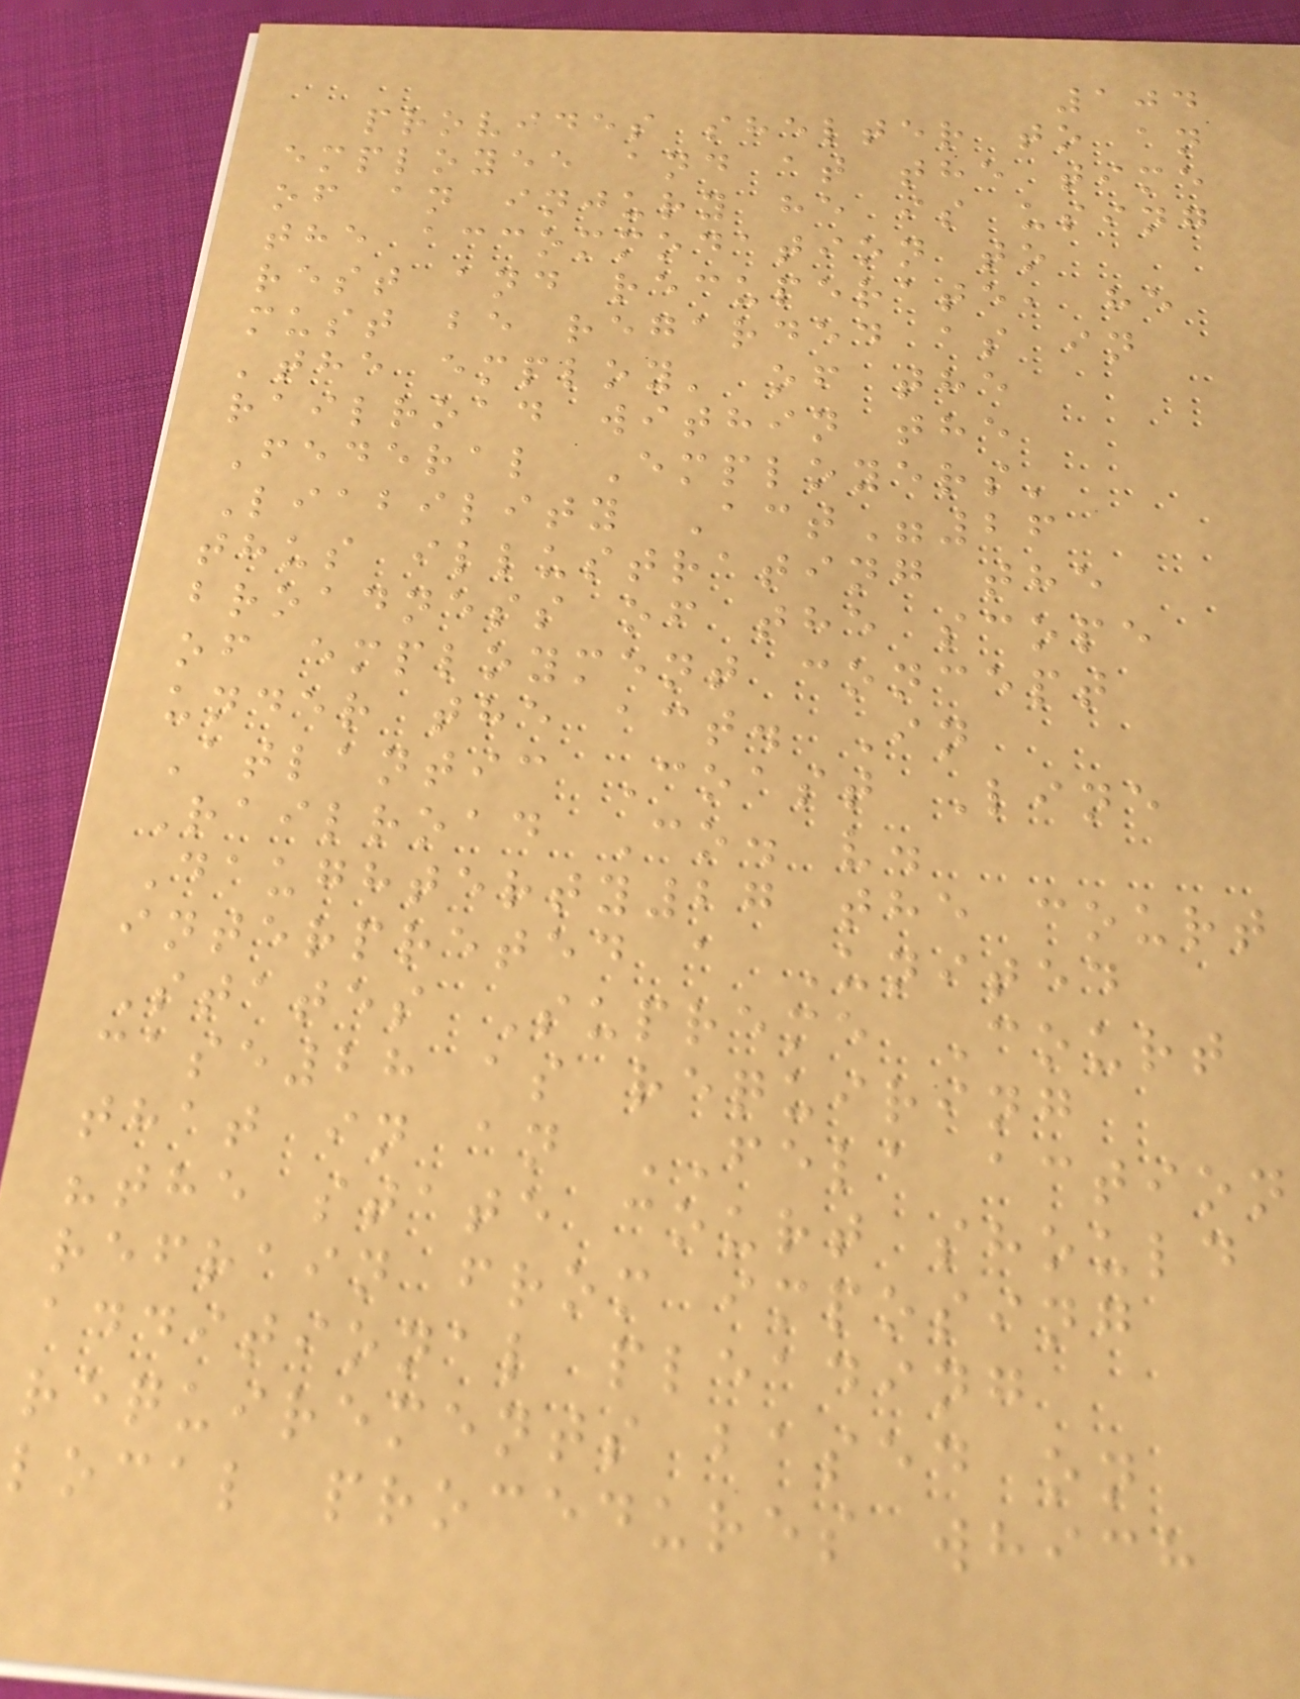104
provides shelter to an
employee and at the time
of an injury he is using
the accommodation to
rest and recuperate, he
must be regarded as in
'the employ' of the
railroad within the
Federal Employers'
Liability Act"26
thus illustrating the
broadness of the scope
of employment concept
under the act. In
Atlantic Coast Line
Railroad Co. v.
Daughterty27 the court
interpreted a United
States Supreme Court
case28 as requiring
that in an FELA action
"the state court should
refrain from imposing
additional pleading
requirements based on
local procedures which
